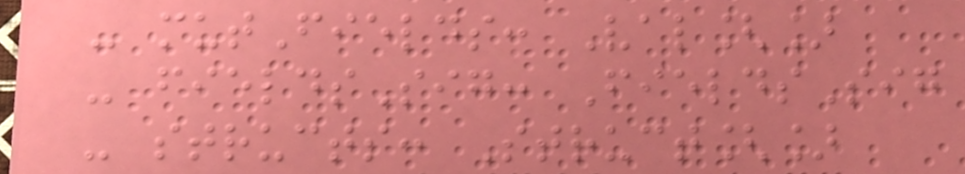- mutFields: Val[]
- fieldsSig: FieldsSig
- structs: Struct[]
